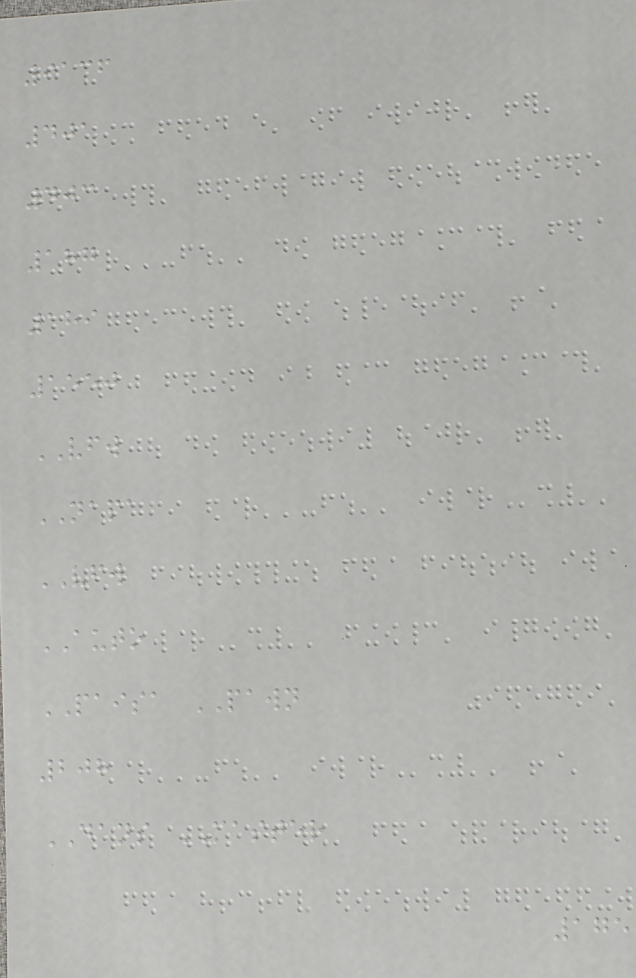9136
401
403
187
189
1550
VFW
NAPA
VFW
AUTO
PAISA PAWN
208
DANS MASTER
175
